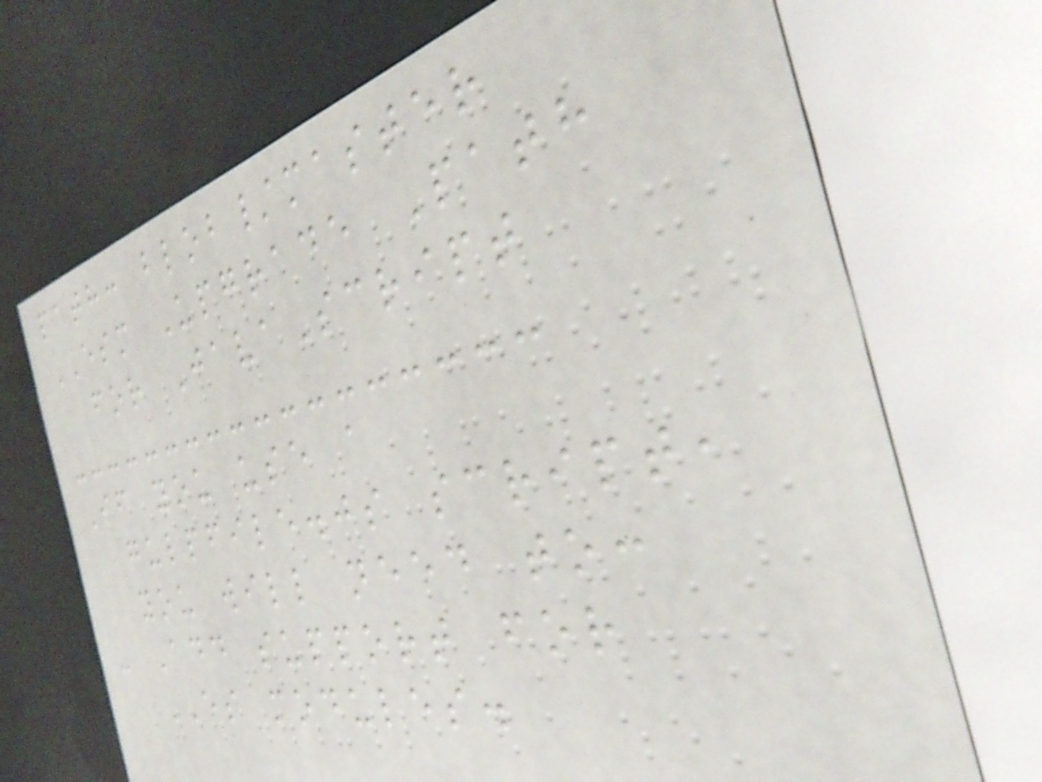path: blob/master
ESM Upgrade Path
for JavaScript
If you use a
gulpfile.js script,
you will need to:
- Add support for
ES modules.
